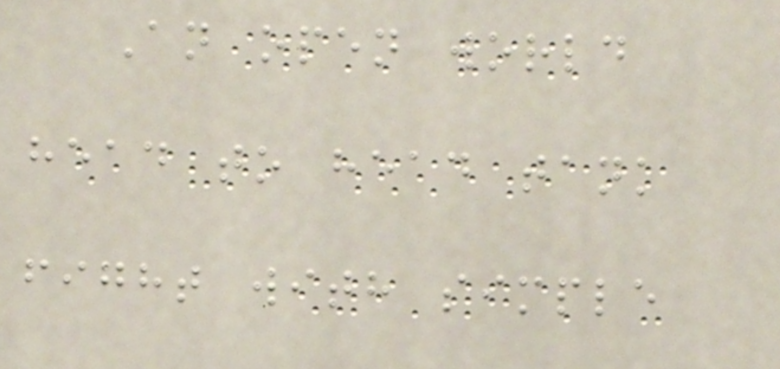An open world
head to head tank
fight with simple
